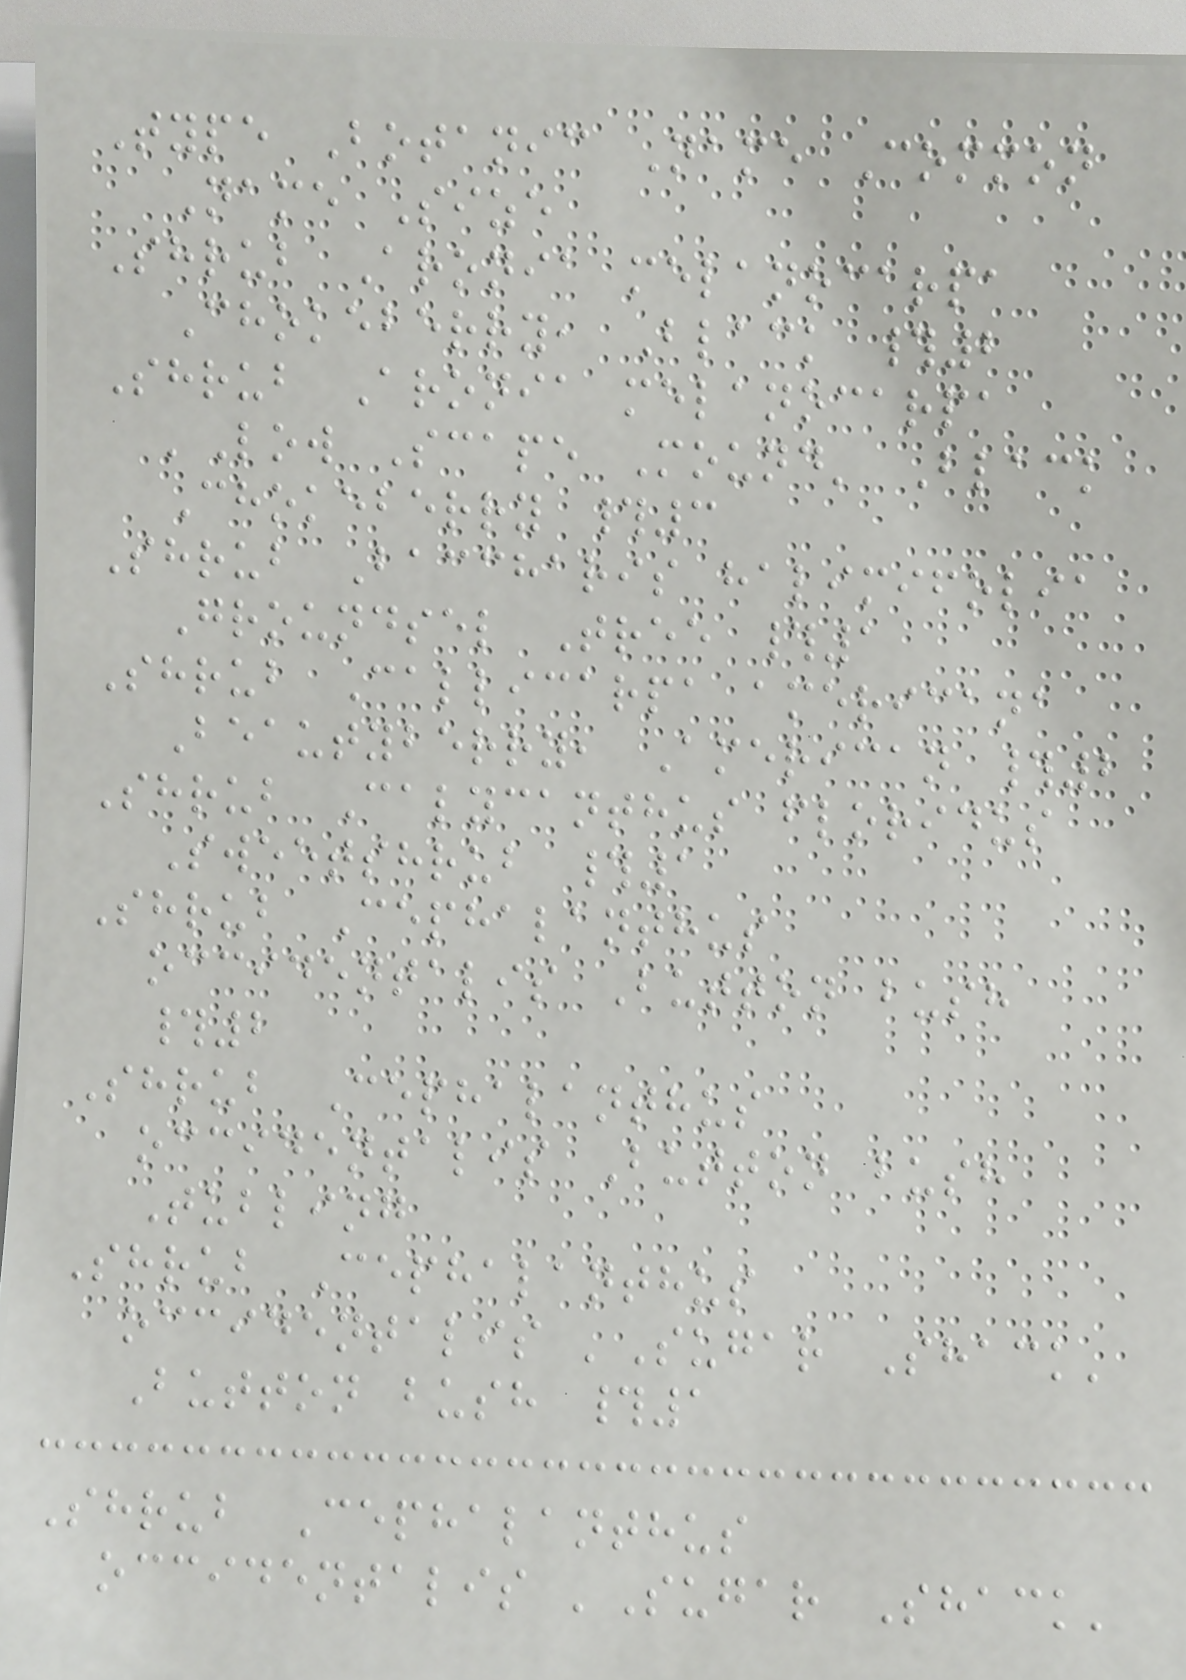Type Botanic Name Common
Name Size
Shrub Aronia melanocarpa
Chokeberry, Black #2
Shrub Aronia melanocarpa
'Low Scape Mound' Black
Chokeberry #3
Shrub Baccharis halimifolia
Groundsel Tree #1
Shrub Callicarpa americana
Beautyberry, American #2
Shrub Calycanthus floridus
Sweetshrub #1
Shrub Cephalanthus
occidentalis Button bush
#2
Shrub Cephalanthus
occidentalis Button bush
Tubling
Shrub Cephalanthus
occidentalis 'Sugar Shack'
Button bush #1
Shrub Cephalanthus
occidentalis 'Sugar Shack'
